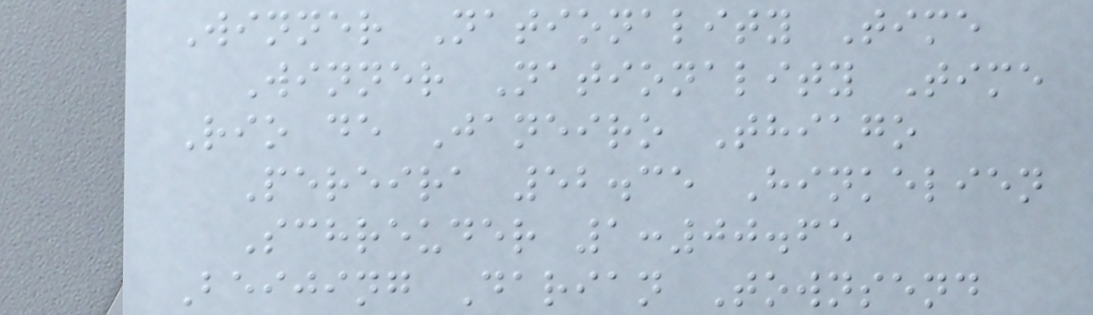Winner Nationality Time
Winner Nationality Time
Rio de Janeiro Thiago
Pereira 52.35 Hinkelien
Schreuder 1:00.65
Beijing Darian Townsend
